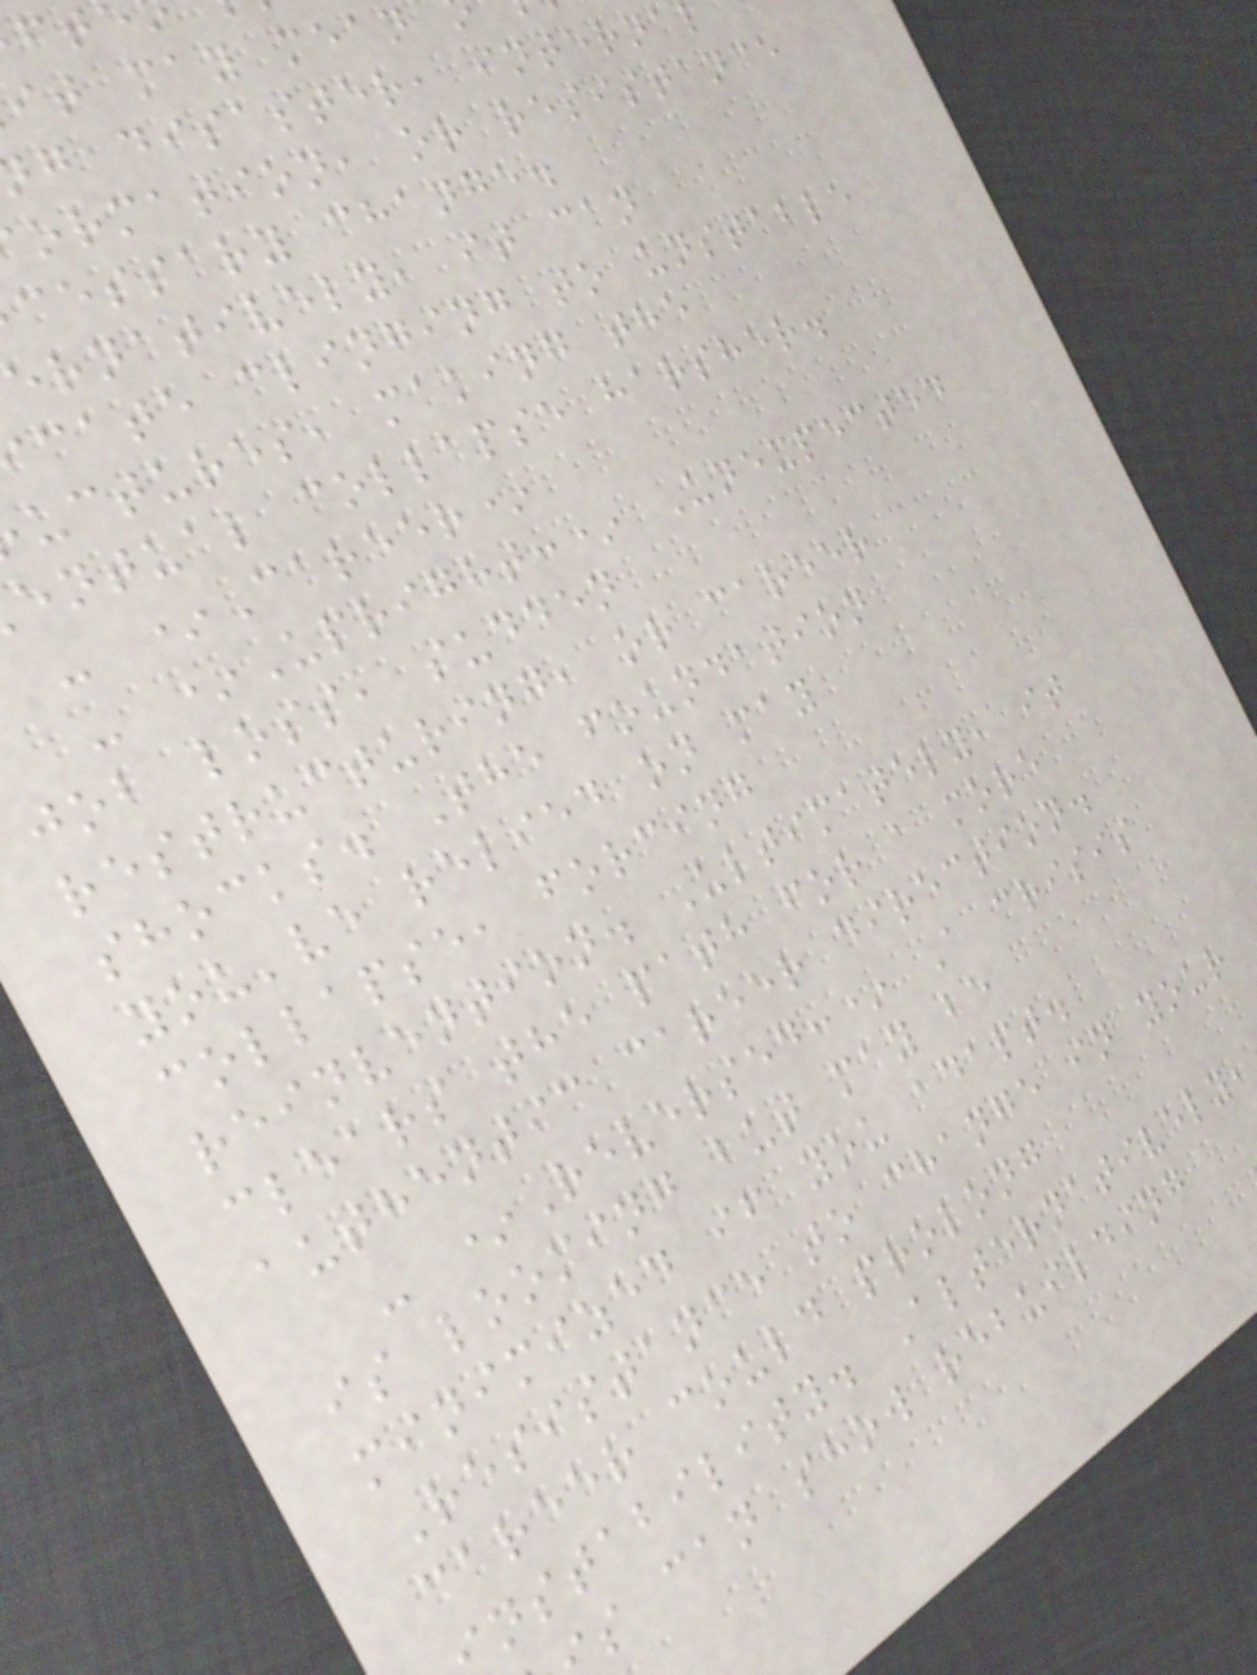it may mean
g disaster, interna
ormation, or resistance
cessary change.
ernatively, it can
cate clinging to unstable
uctures, making the
entual collapse harsher.
- *Career*
- *Upright:* Unexpected
job loss, sudden
restructuring, or career
shocks. The foundation
you've relied on may
collapse, forcing
reinvention. Ultimately, it
clears the path for a more
authentic career direction.
- *Reversed:* A crisis
is looming but may be
minimized if you adapt.
Resistance to change in your
career could prolong
nstability. Alternatively,
s can show rebuilding
